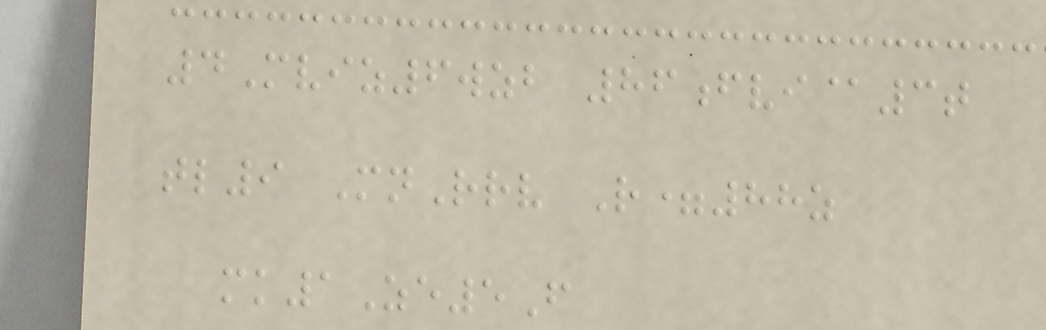4Mviz6wzb 86fvi@3t
tl9 MnRrv R=88z
mk1Ze5F
